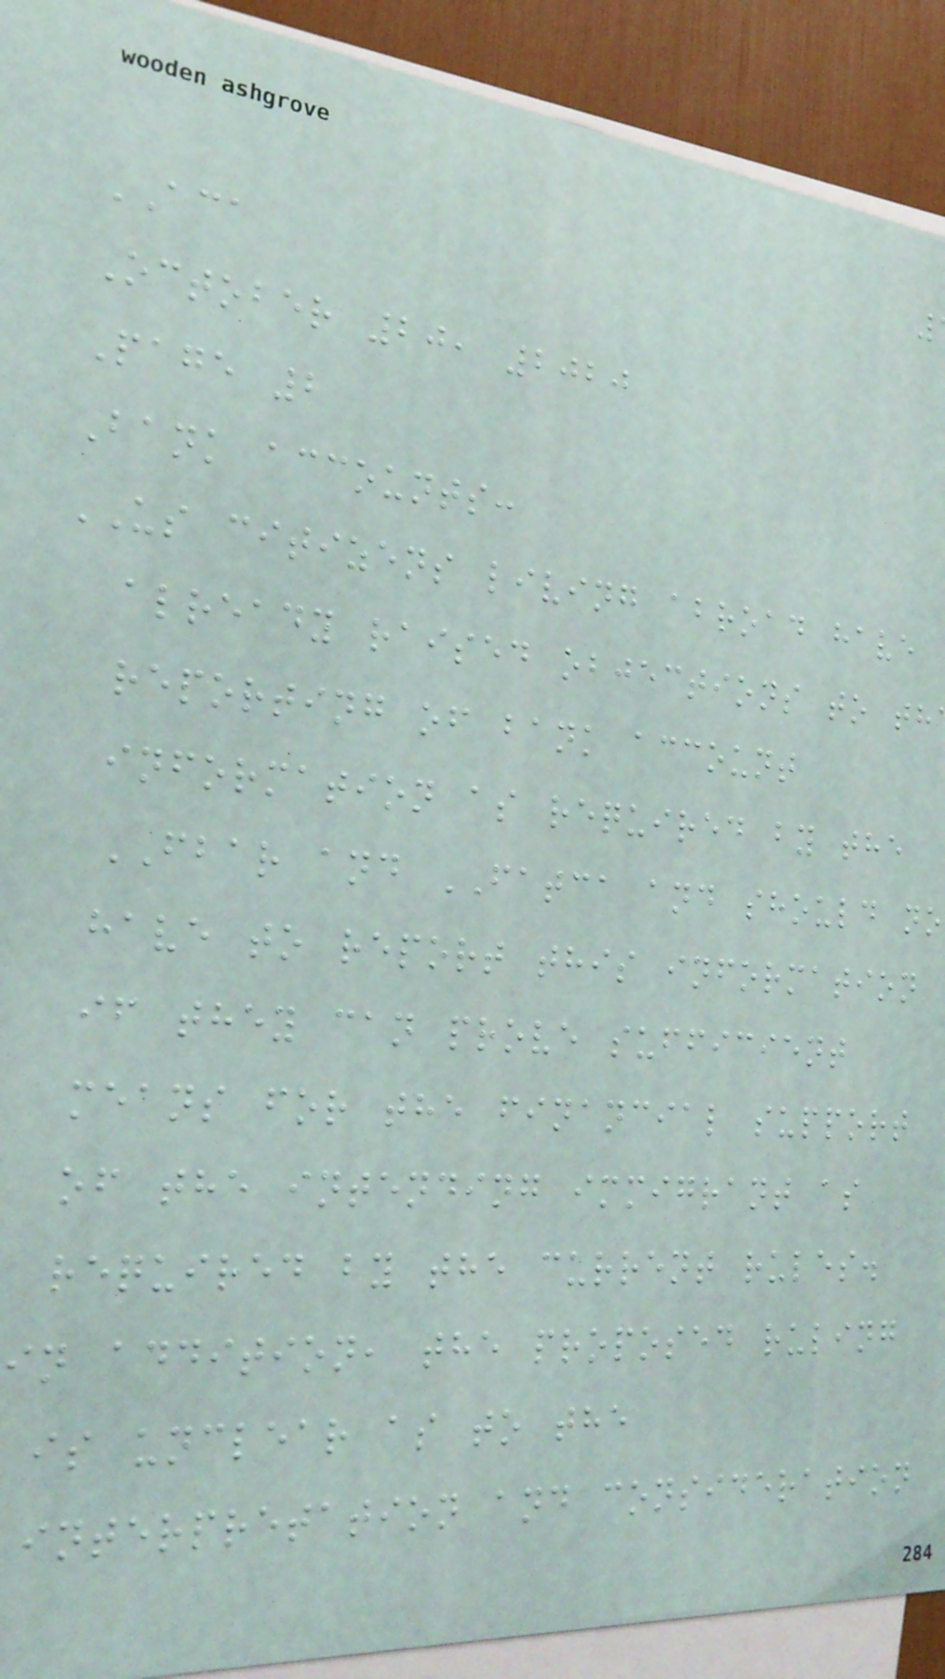ACA
October 20, 2020
Page 2
Bank accounts:
US citizens living abroad have
already raised objections to th
reporting of bank account
information as required by the
FBAR and FATCA and should no
have to report this information
if they can prove sufficient
means for the financial support
of the intending immigrant as
required by the current rules.
in addition, the proposed ruling
is unclear as to the
interpretation and consideration
